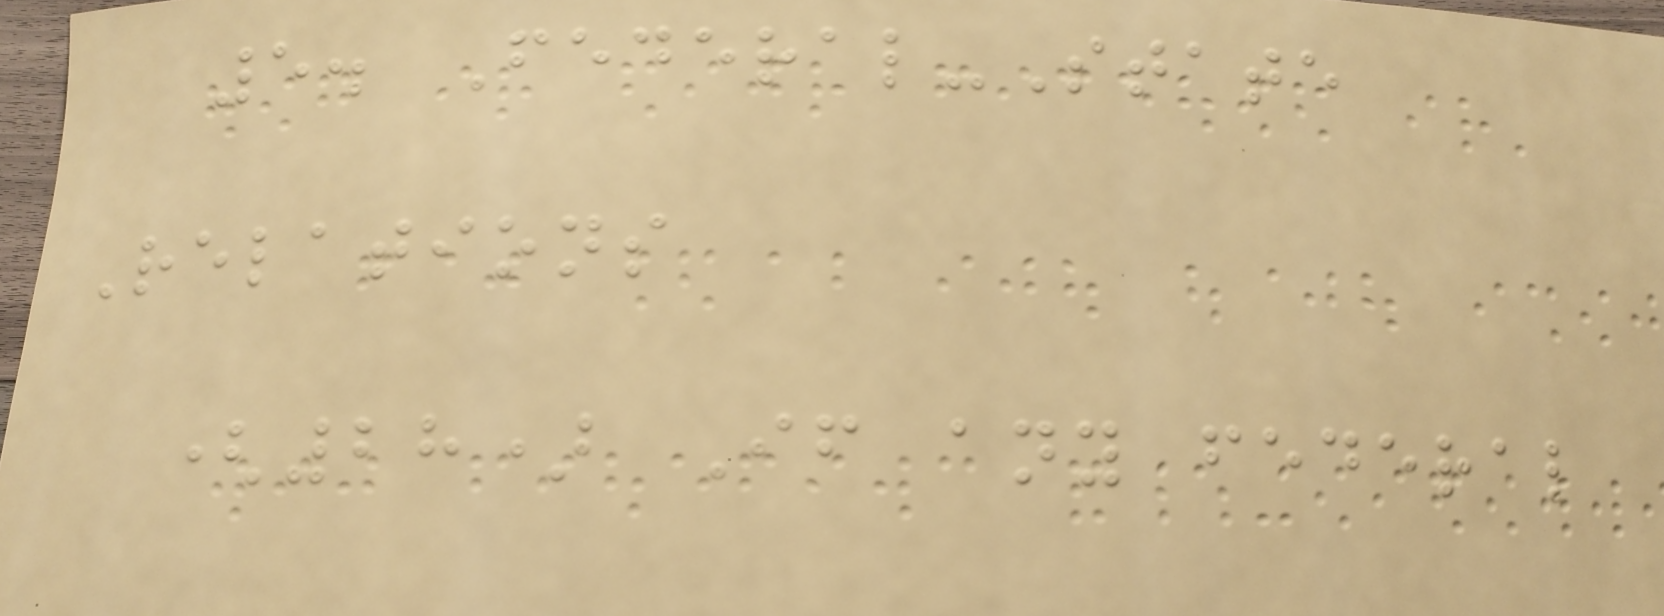5. Federal-State
Relations
(28) If any federal
